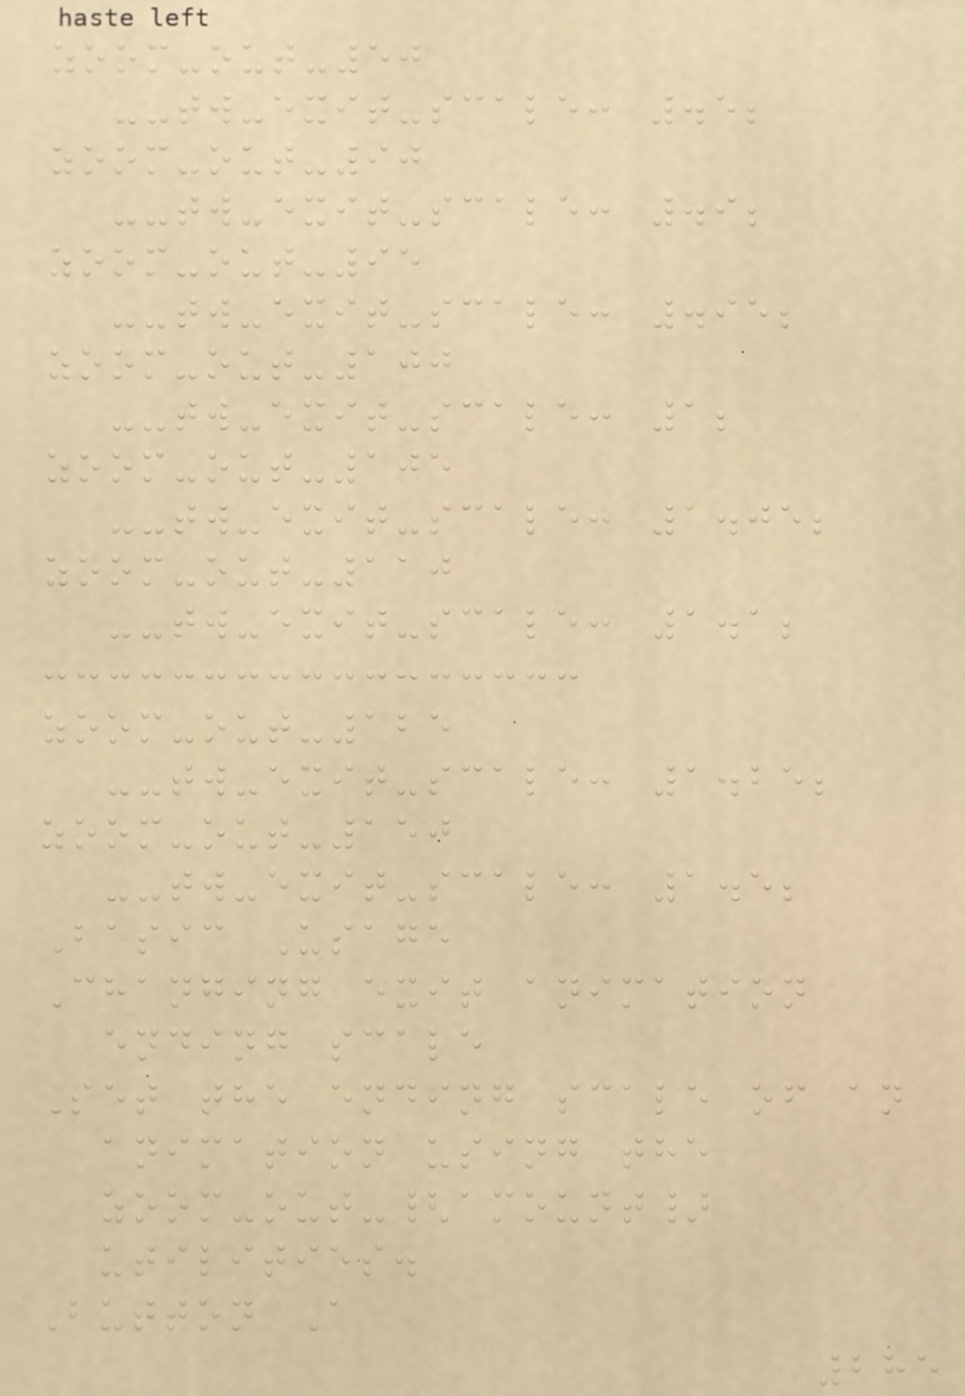zoom-out-50
--tw-exit-scale: .5;
zoom-out-90
--tw-exit-scale: .9;
zoom-out-95
--tw-exit-scale: .95;
zoom-out-100
--tw-exit-scale: 1;
zoom-out-105
--tw-exit-scale: 1.05;
zoom-out-110
--tw-exit-scale: 1.1;
zoom-out-125
--tw-exit-scale: 1.25;
zoom-out-150
--tw-exit-scale: 1.5;
Basic Usage
Changing exit animation
ending scale
Set the ending scale of an
animation using the
zoom-out-{amount}
utilities.
Button A
285
